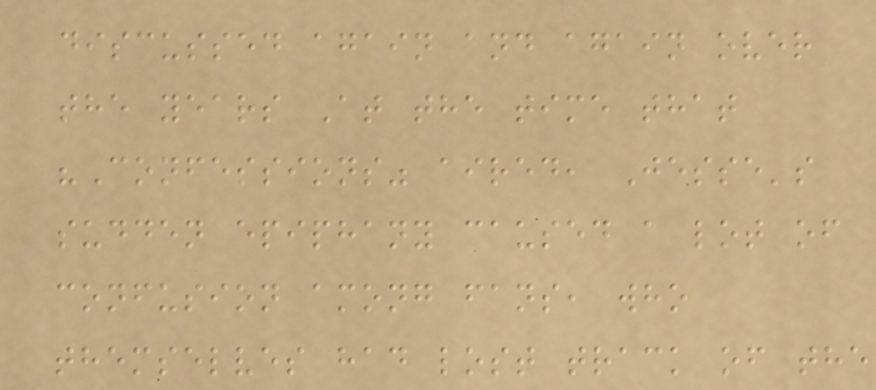discussed again and again over
the years At the time that
"Confessions" aired, Jesse's
sudden epiphany caused a lot of
confusion among fans, who
themselves had lost track of the
